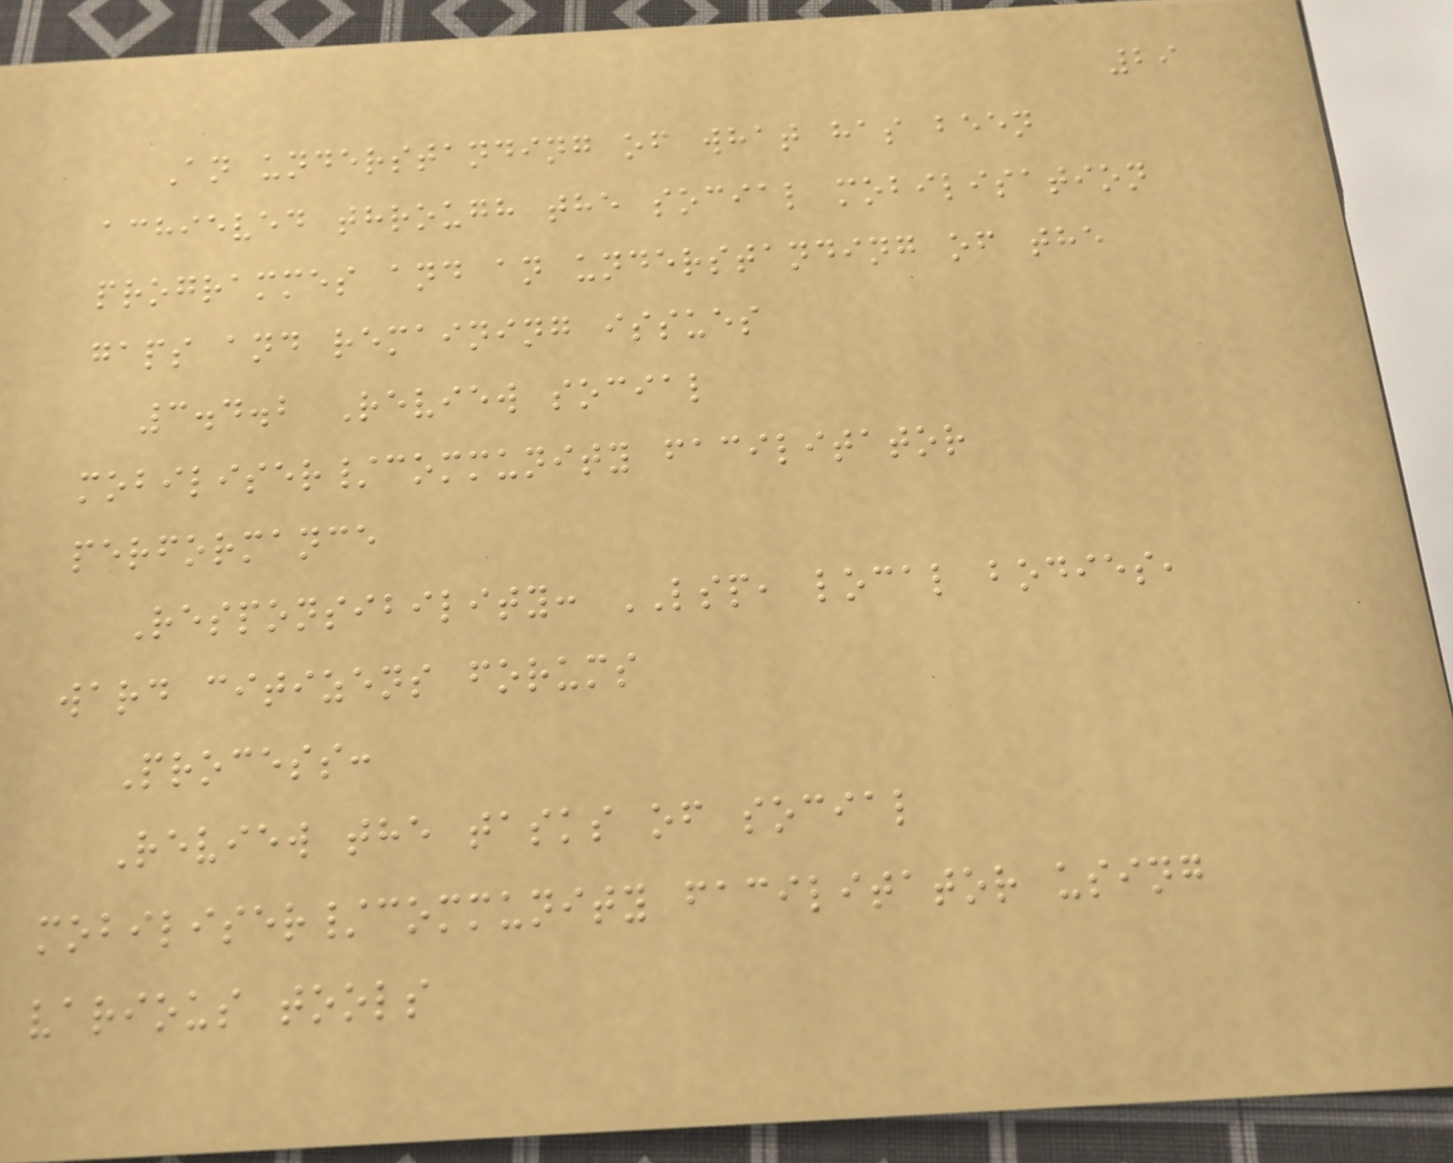29
An understanding of what has been
achieved through the social mobilisation
programmes and an understanding of the
gaps and remaining issues
3.4.2 Review social
mobiliser/community facilitator
performance
Responsibility: LSP, local bodies,
ward citizens forums
Process:
Review the tasks of social
mobiliser/community facilitator using
various tools
